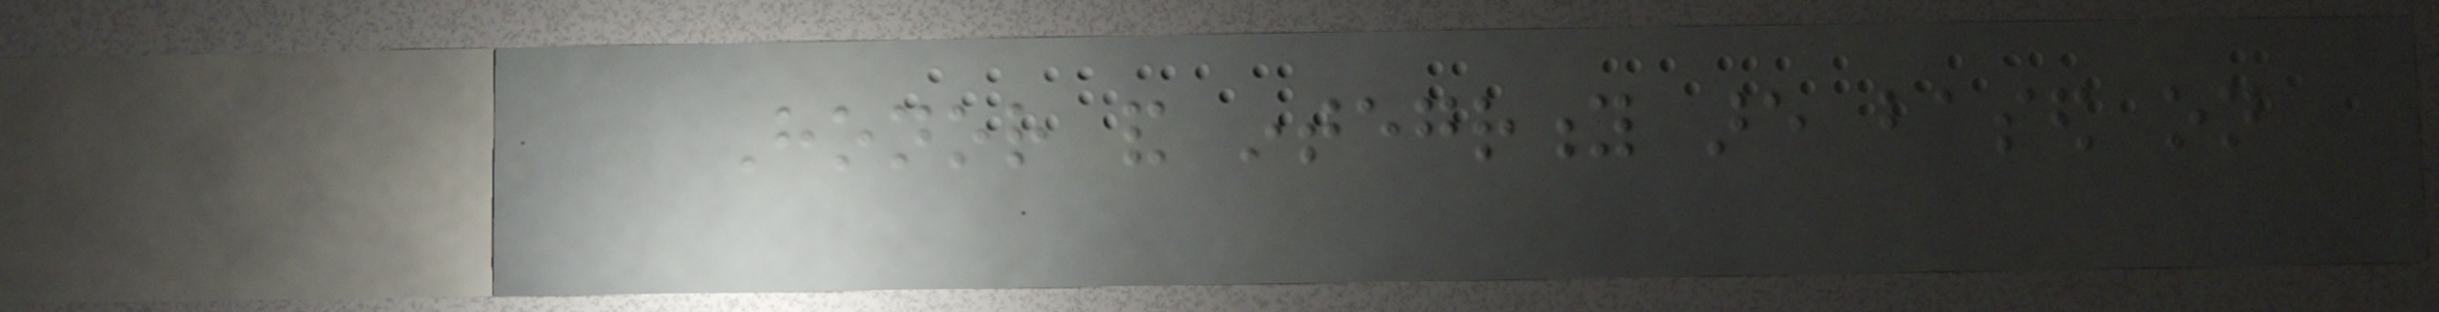Honor and integrity are based on
